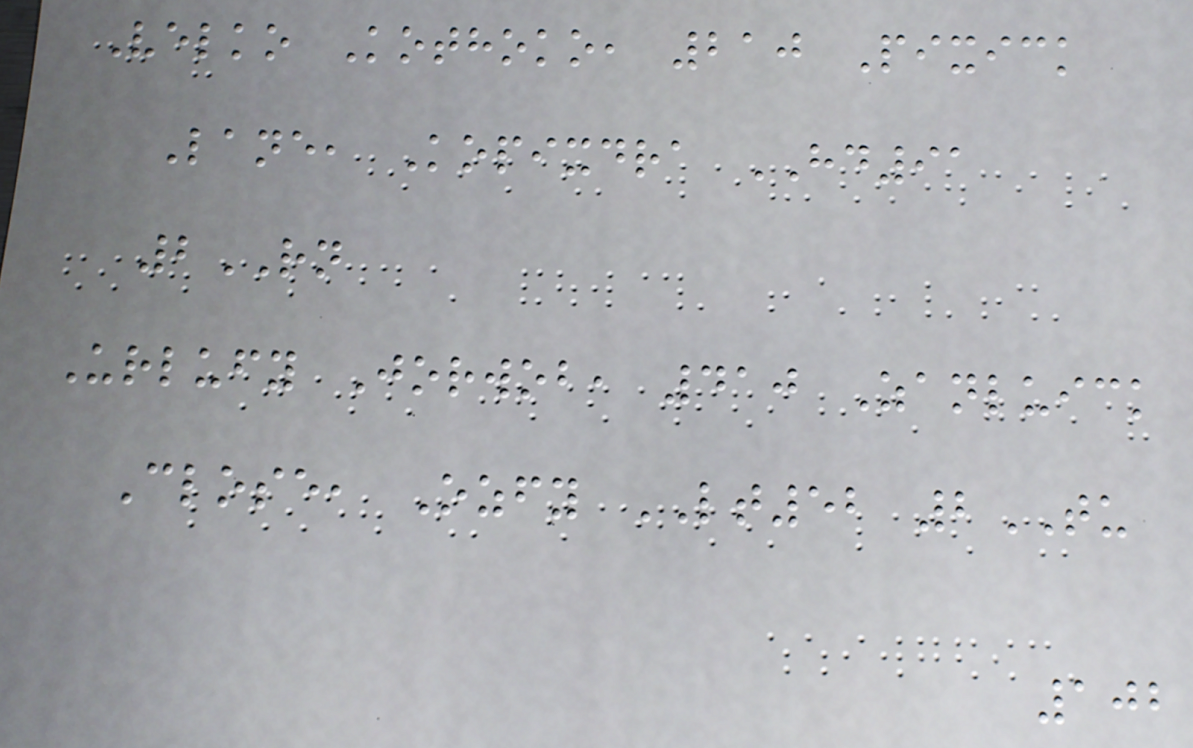Velko Kothoko, 210 Pixick
Lane, Kopixdra HD91
2RN
Urlufy Jorwob, 410 Zanluick
Close, Ozfy LT52 2TU
102
